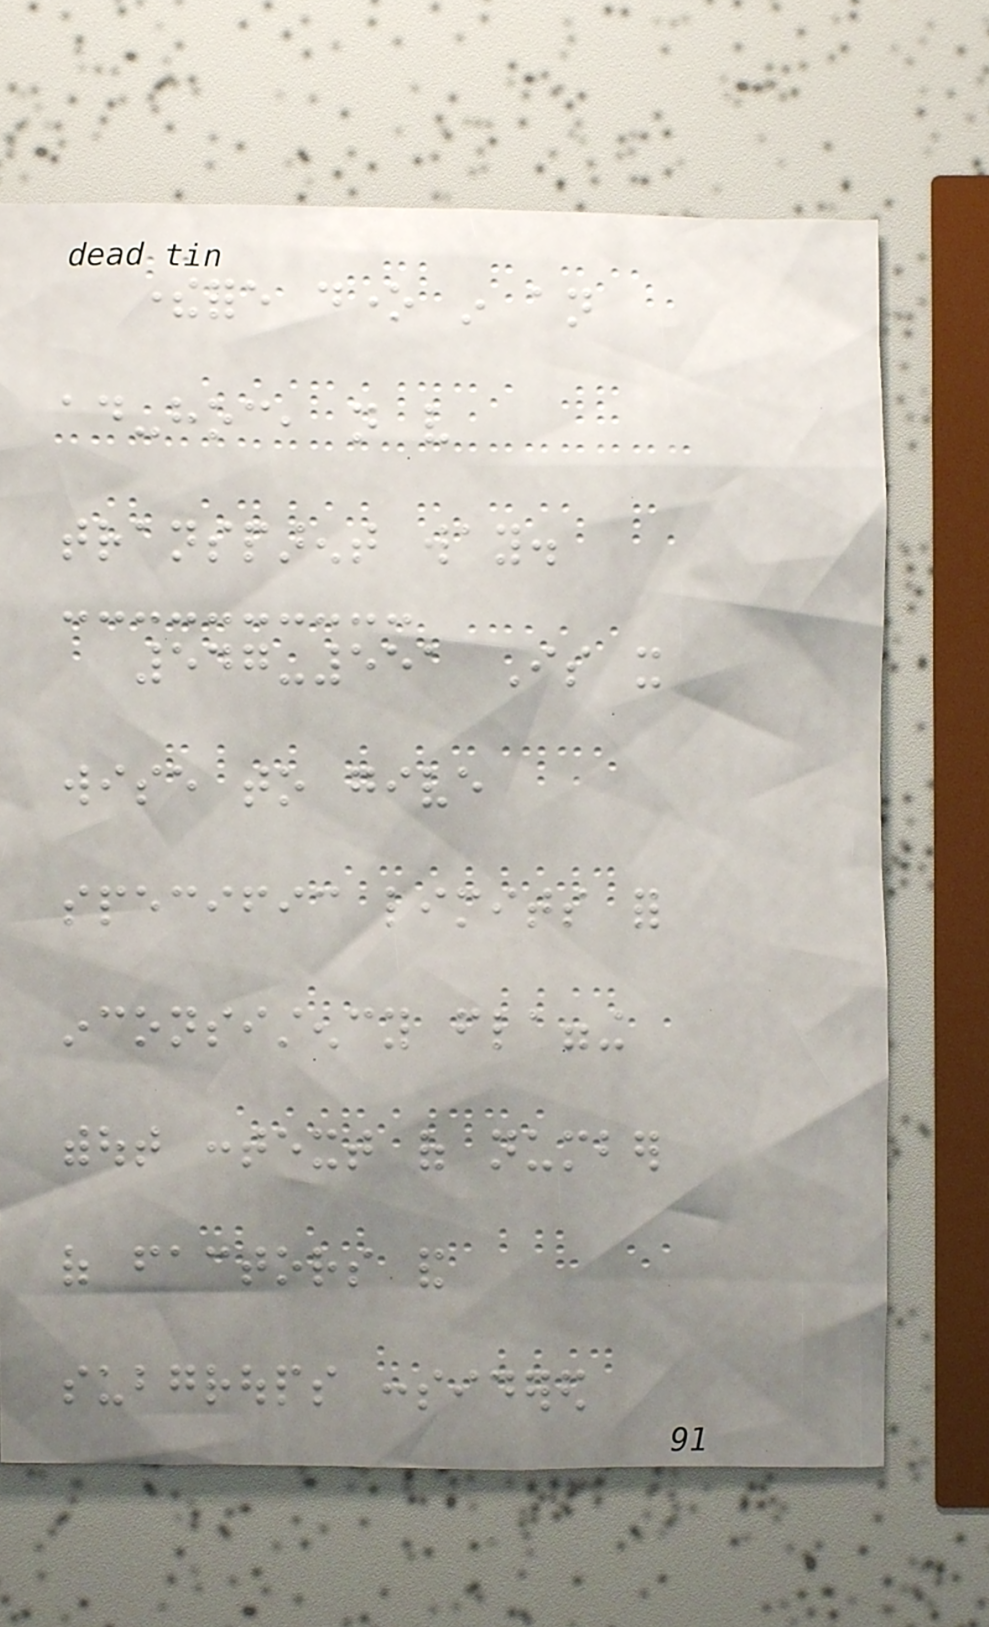therefore done in an
ad-hoc, not very
transparent way.
547-551 Is it
wise to give
specific limits for
inconsistency flagging
without context of number
of factors and
subgroups considered
